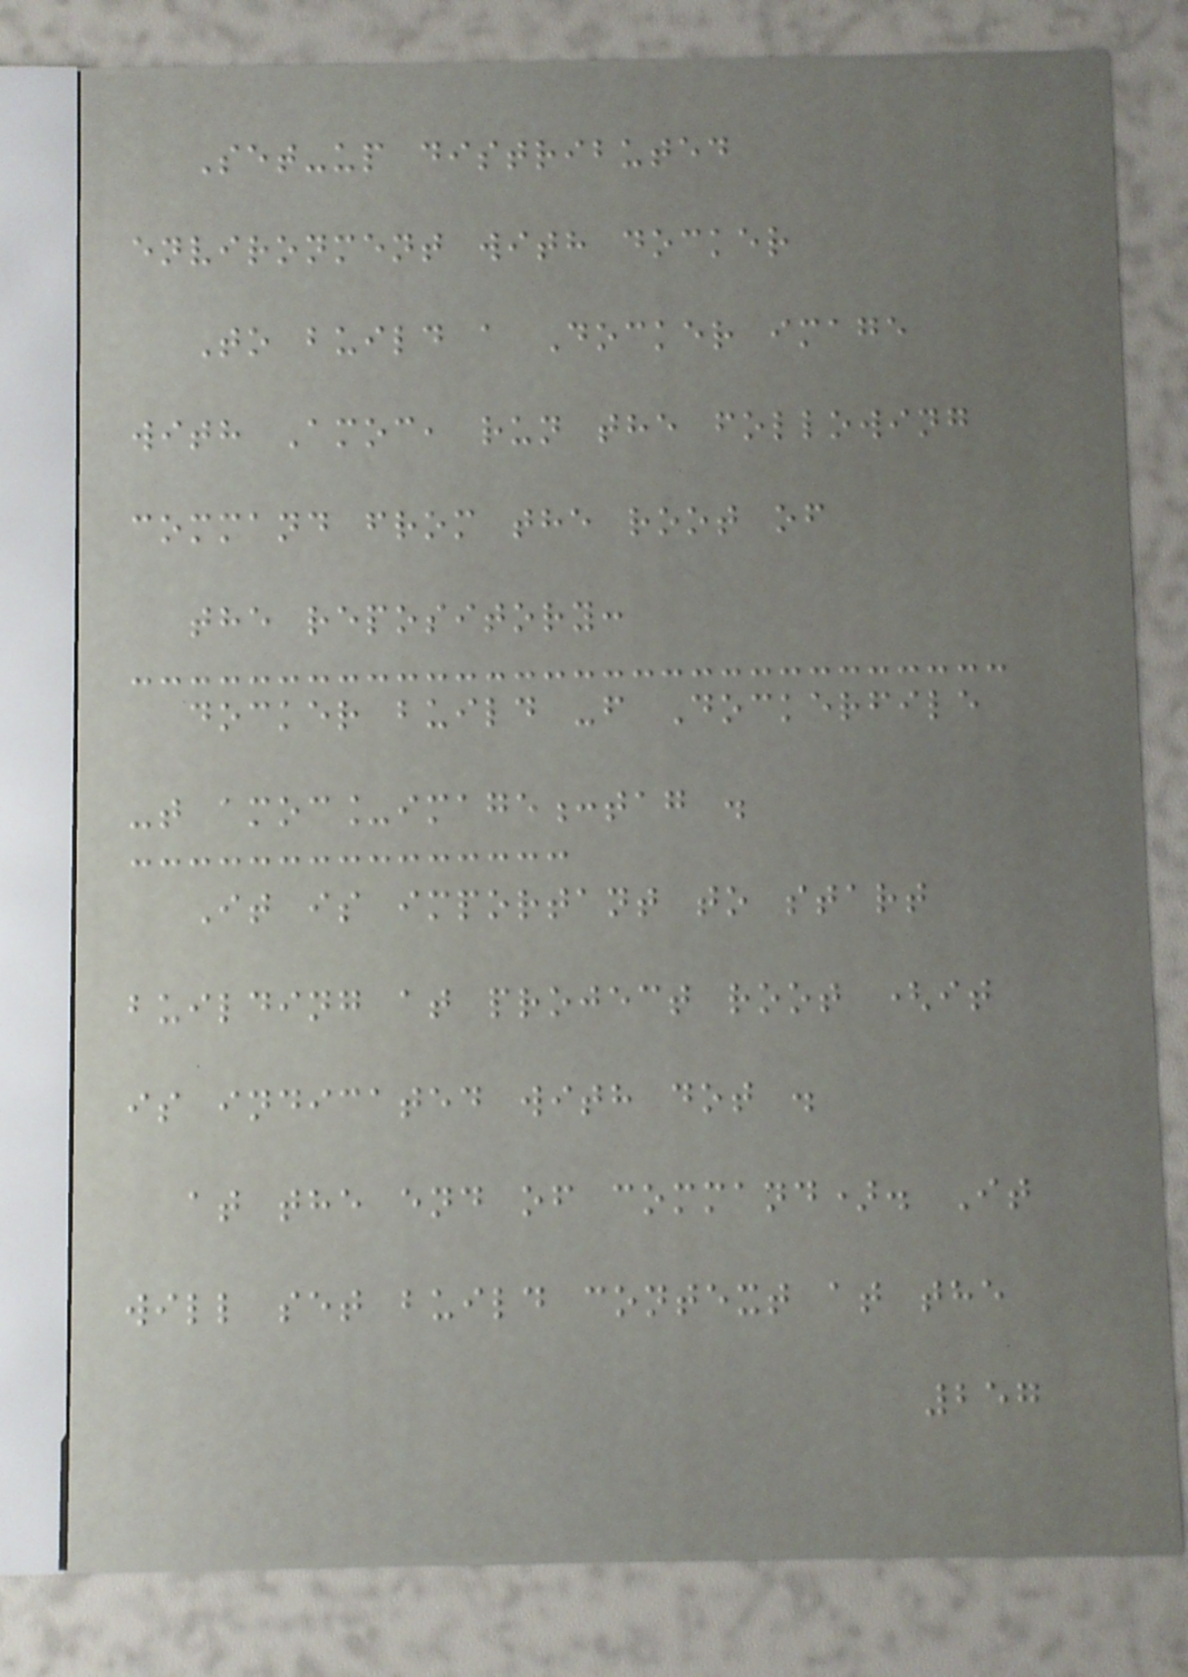Set-up distributed
environment with docker
To build a Docker image
with Amoc, run the following
command from the root of
the repository:
docker build -f Dockerfile
-t amoc_image:tag .
It is important to start
building at project root (it
is indicated with dot .
at the end of command). It
will set build context at the
257
